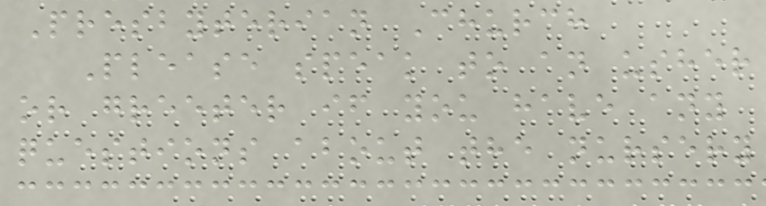Presbyterian Church
Please speak to an usher
or greeter if you have any
questions about the nursery
